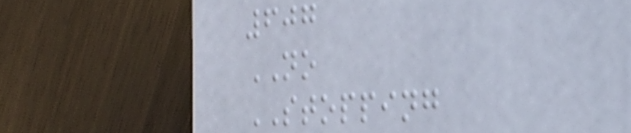607
NO
STOPPING
